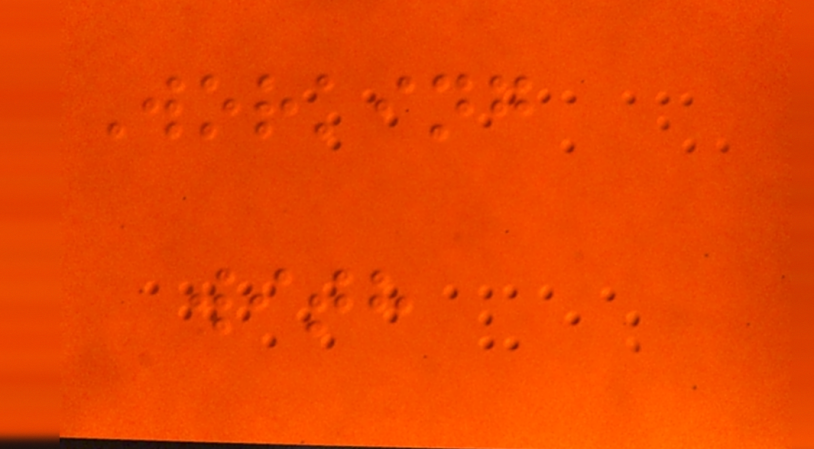Working
with
